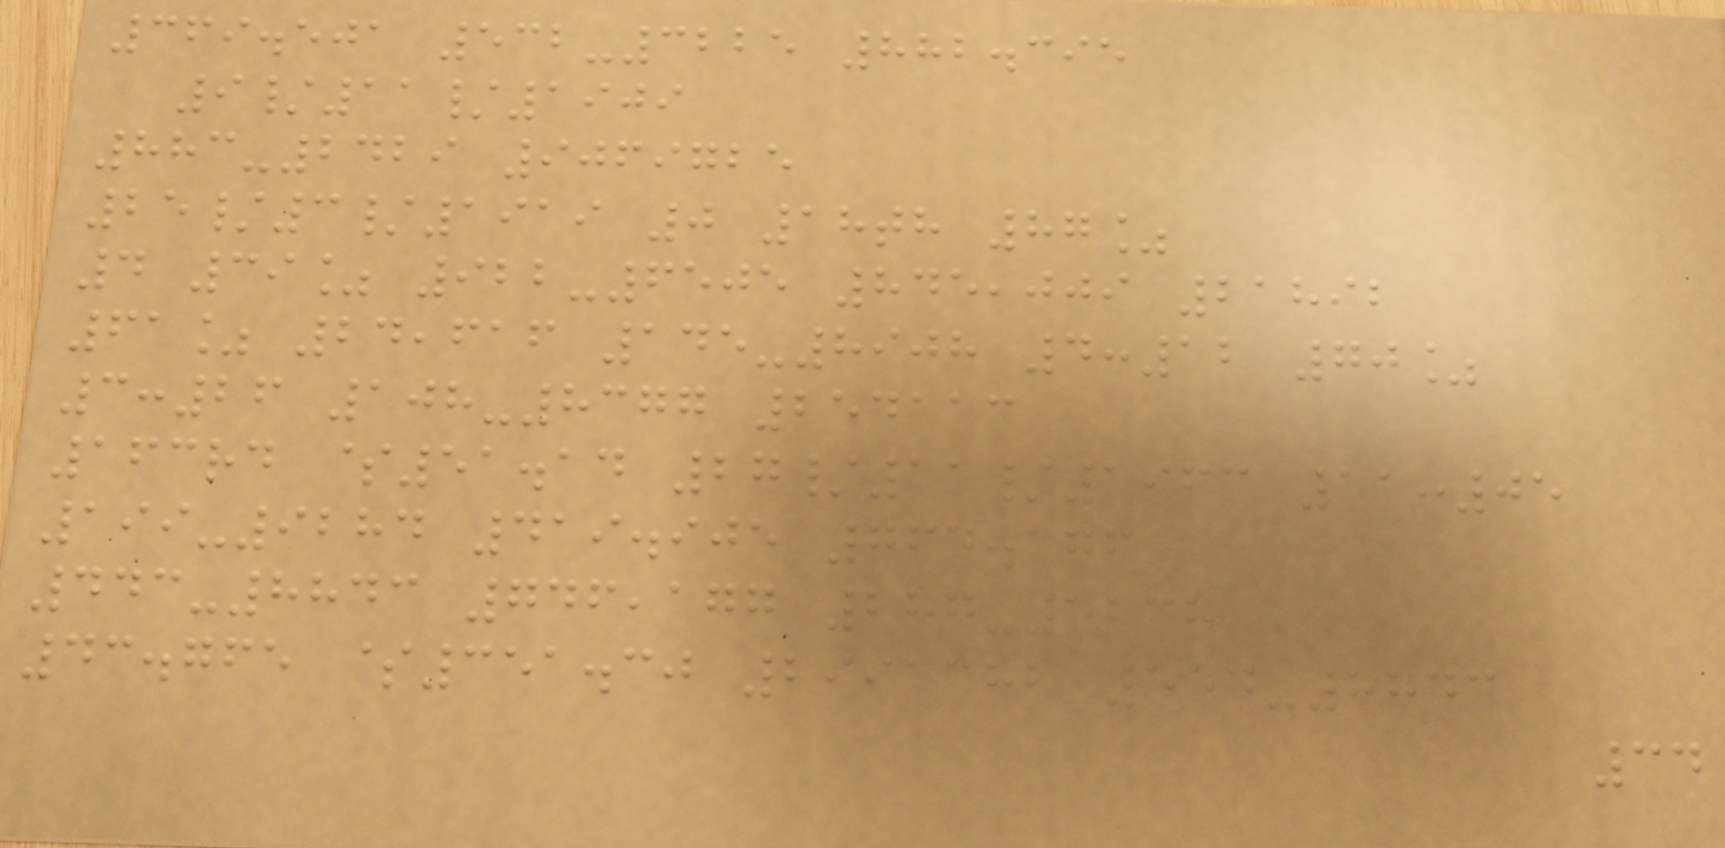369.501 532-3225 882.395
9/11/1909
883-2429 9069725
25/3/1919 0 18th 87%
4 39% 922-6505 845,009 21892
61% 24,616 145-8908 4:12 70%
3:26 108-8377 254113
163rd $51.14 27/11/1963 11:05
199-9284 419.905 764.176
443-8843 746,177 287-5238
43.765 $351.30 2991382 554-8843
34
